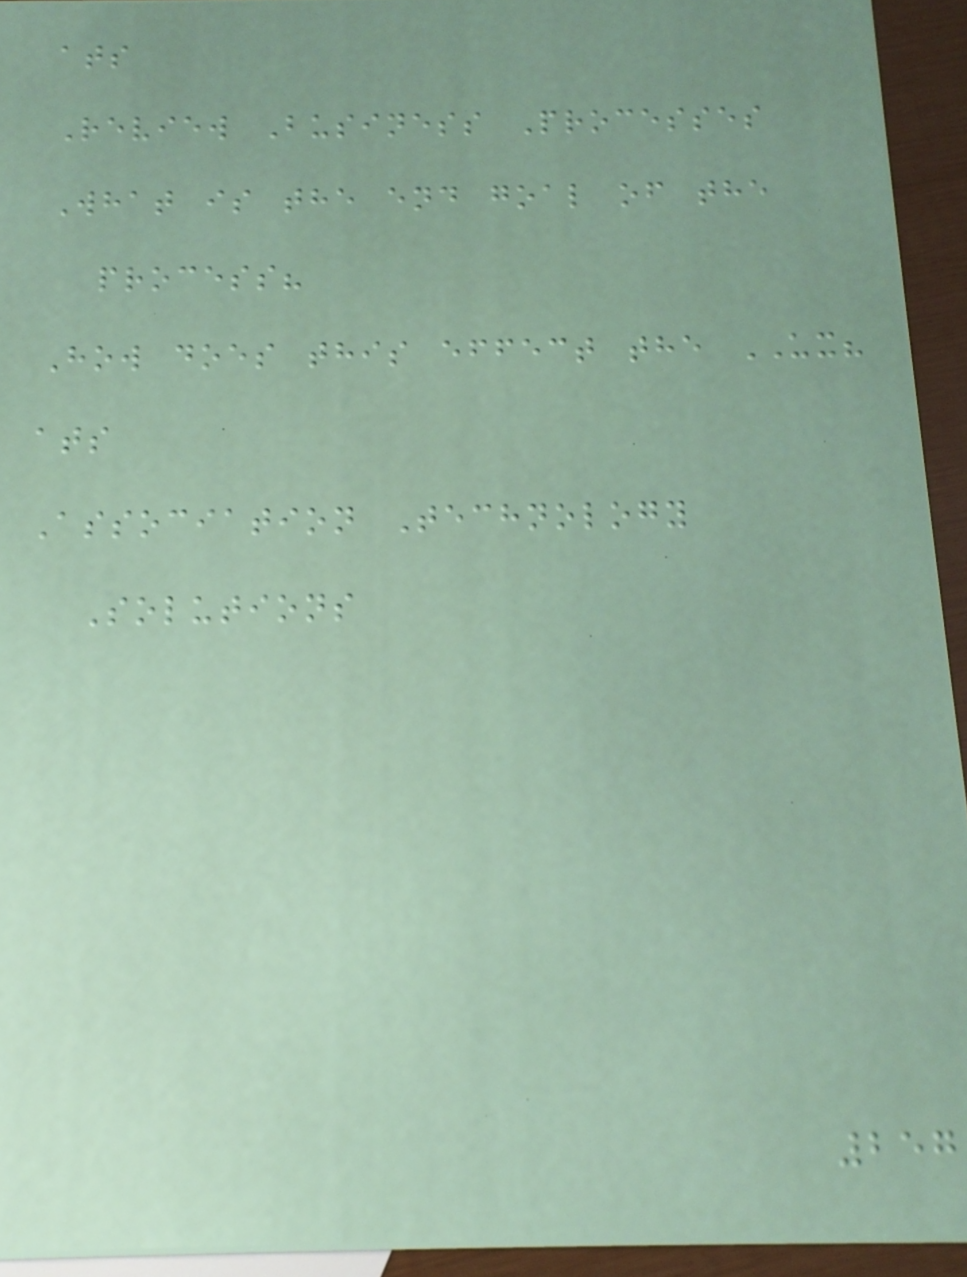ats
Review Business Processes
What is the end goal of the
process?
How does this effect the UX?
ats
Association Technology
Solutions
257
